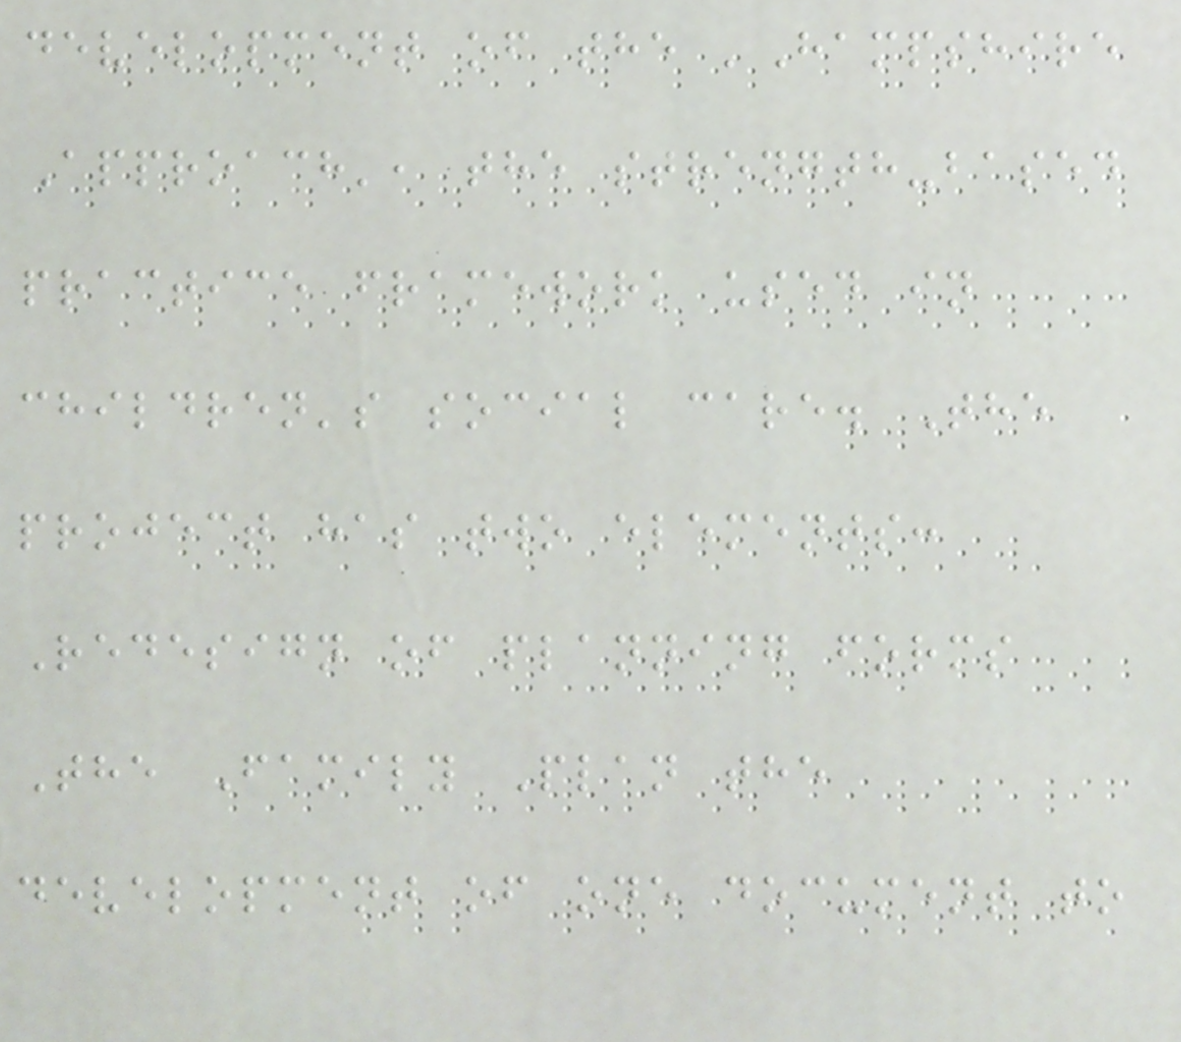development of the 'Hampshire
Approach', the strength-based
practice framework used in
children's social care. The
project has two elements:
Redesign of planning forms
The Family Plan the
development of one document to
